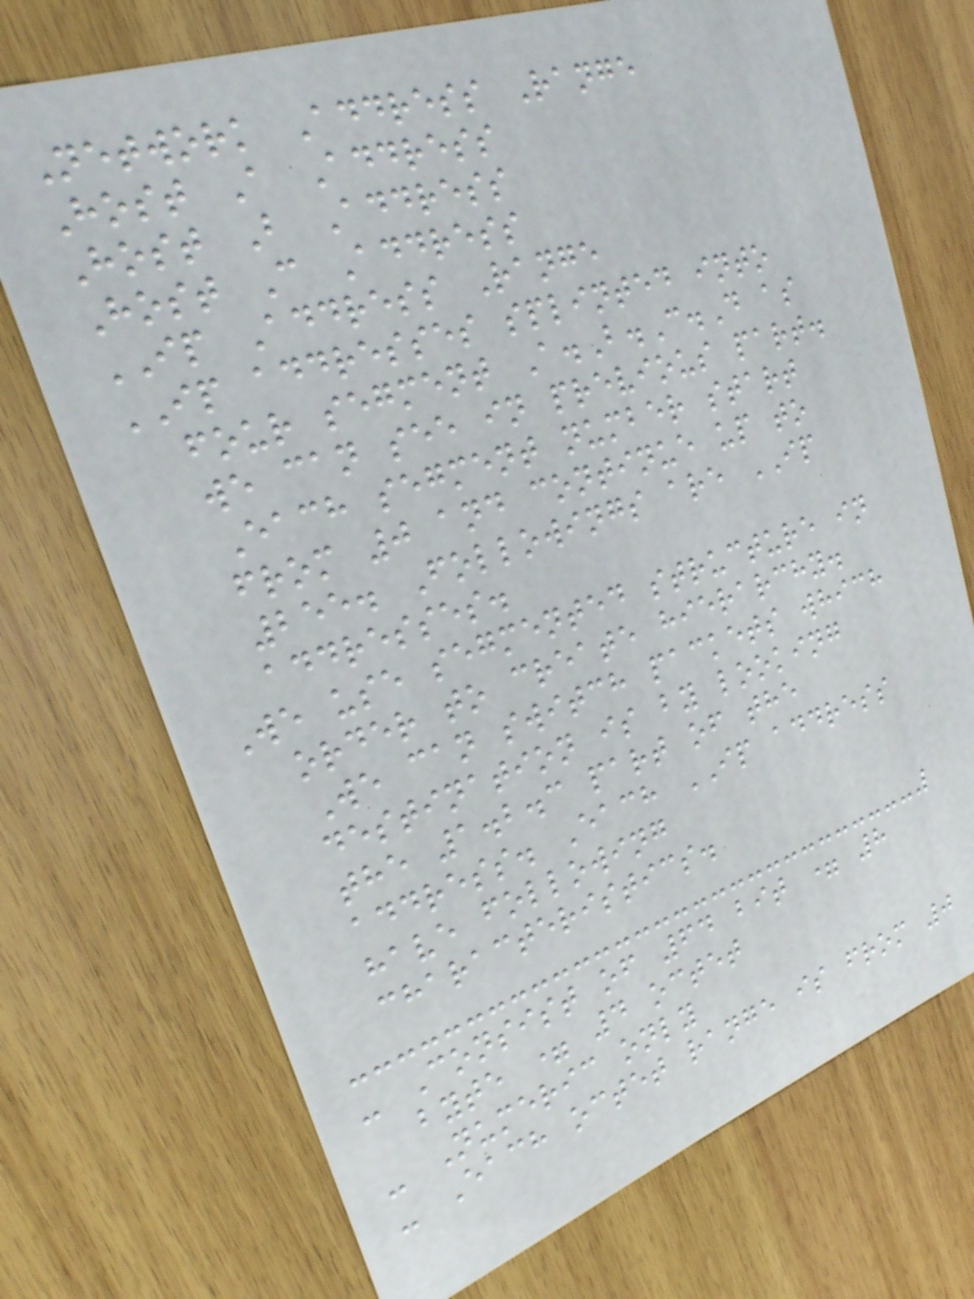Network Address Range
Host A Address
Host B Address
Host C Address
IP Address Range
IP addresses splinted into
four segment A.B.C.D as
we can see in previous part.
Each segment number start
from 0 and continue up to
255. Followings are IP
addresses.
We use segmented structure in
order to create hierarchy.
We can switch packets which
destination is by looking
the 1.2.3 part of the
address. Each IP address
have following
characteristics.
- Consist of 64 bit = 8
byte = 4 octet
- Numeric only
- Each octet range is from 0
